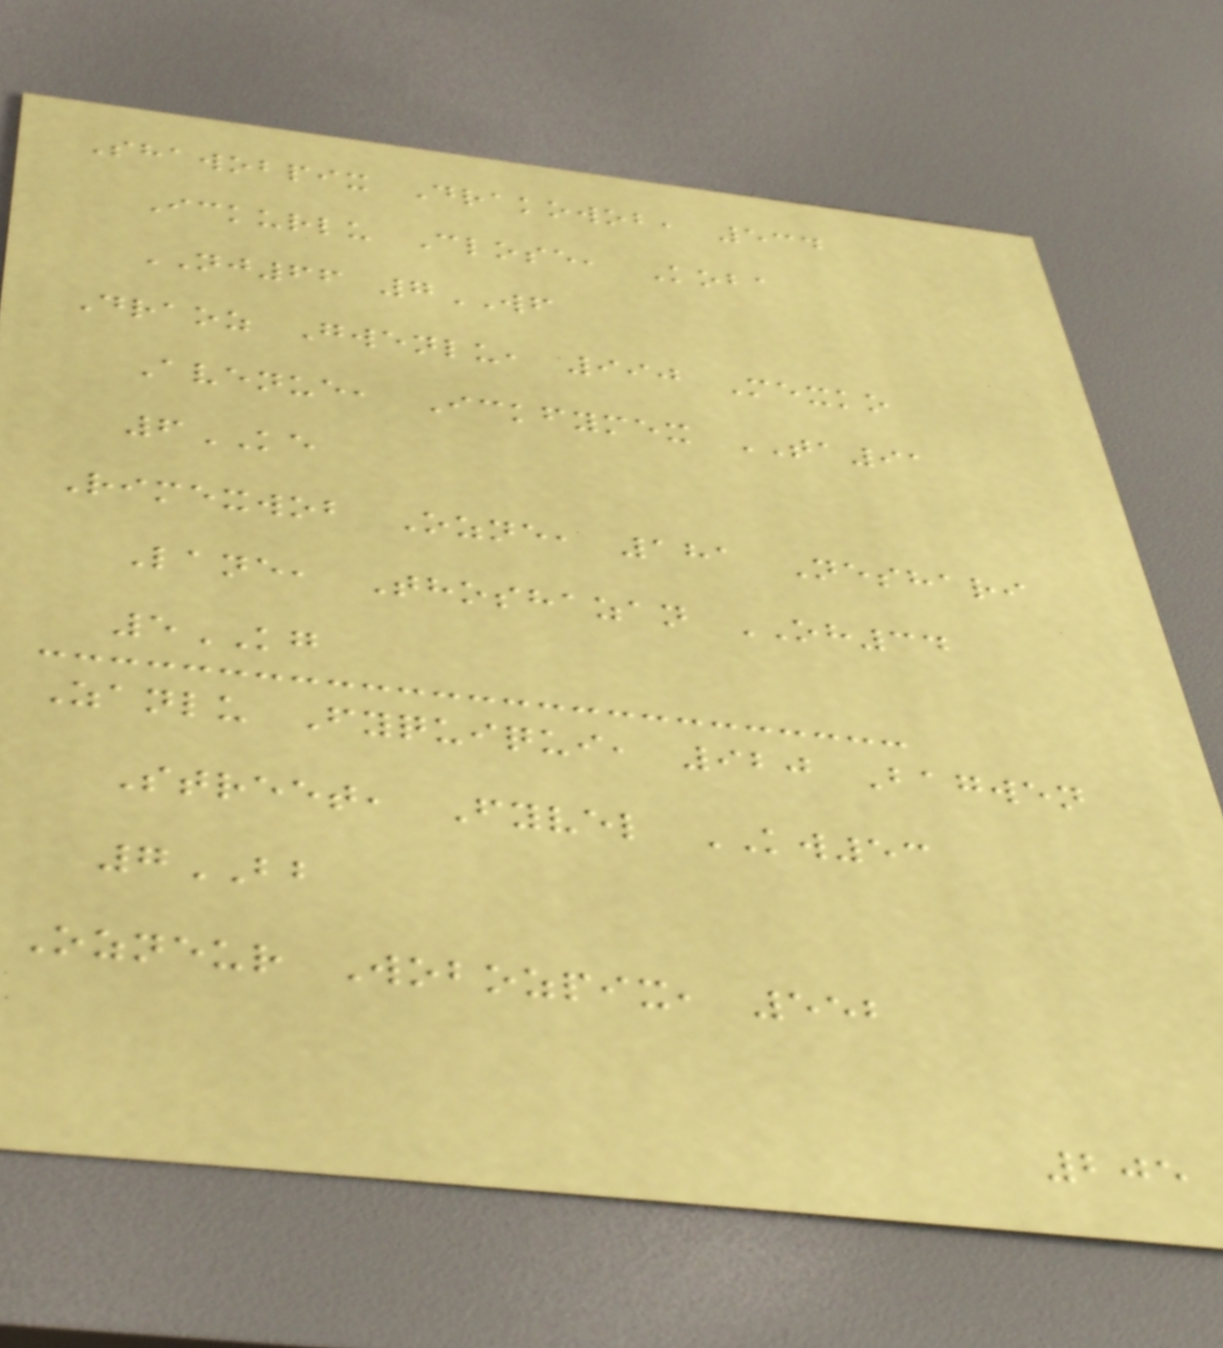Shawobpix Drakowob, 534
Ickurlu Close, Koba
NJ66 7WF
Draoz Gwenlu, 990 Mexko
Avenue, Ickfymex TA91
6KE
Rimexwob Ozne, 181 Neshari
Lane, Thoshazan OH34
5KG
Zanlu Fyquiqui, 920 Bagwen
Street, Fyvel KW53
7BB
Ozneur Wobozpix, 552
205
